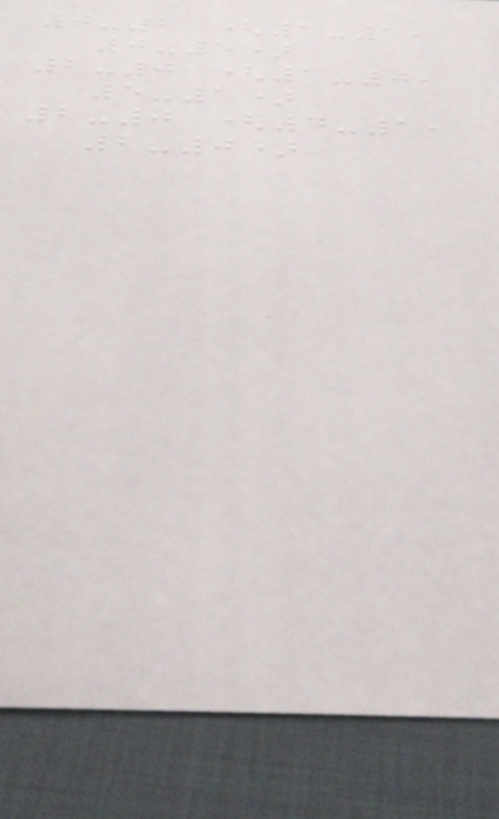0-2 (1-1,
0-5)
2-0 (1-0,
5-1)
2-0 (4-1,
2-0)
